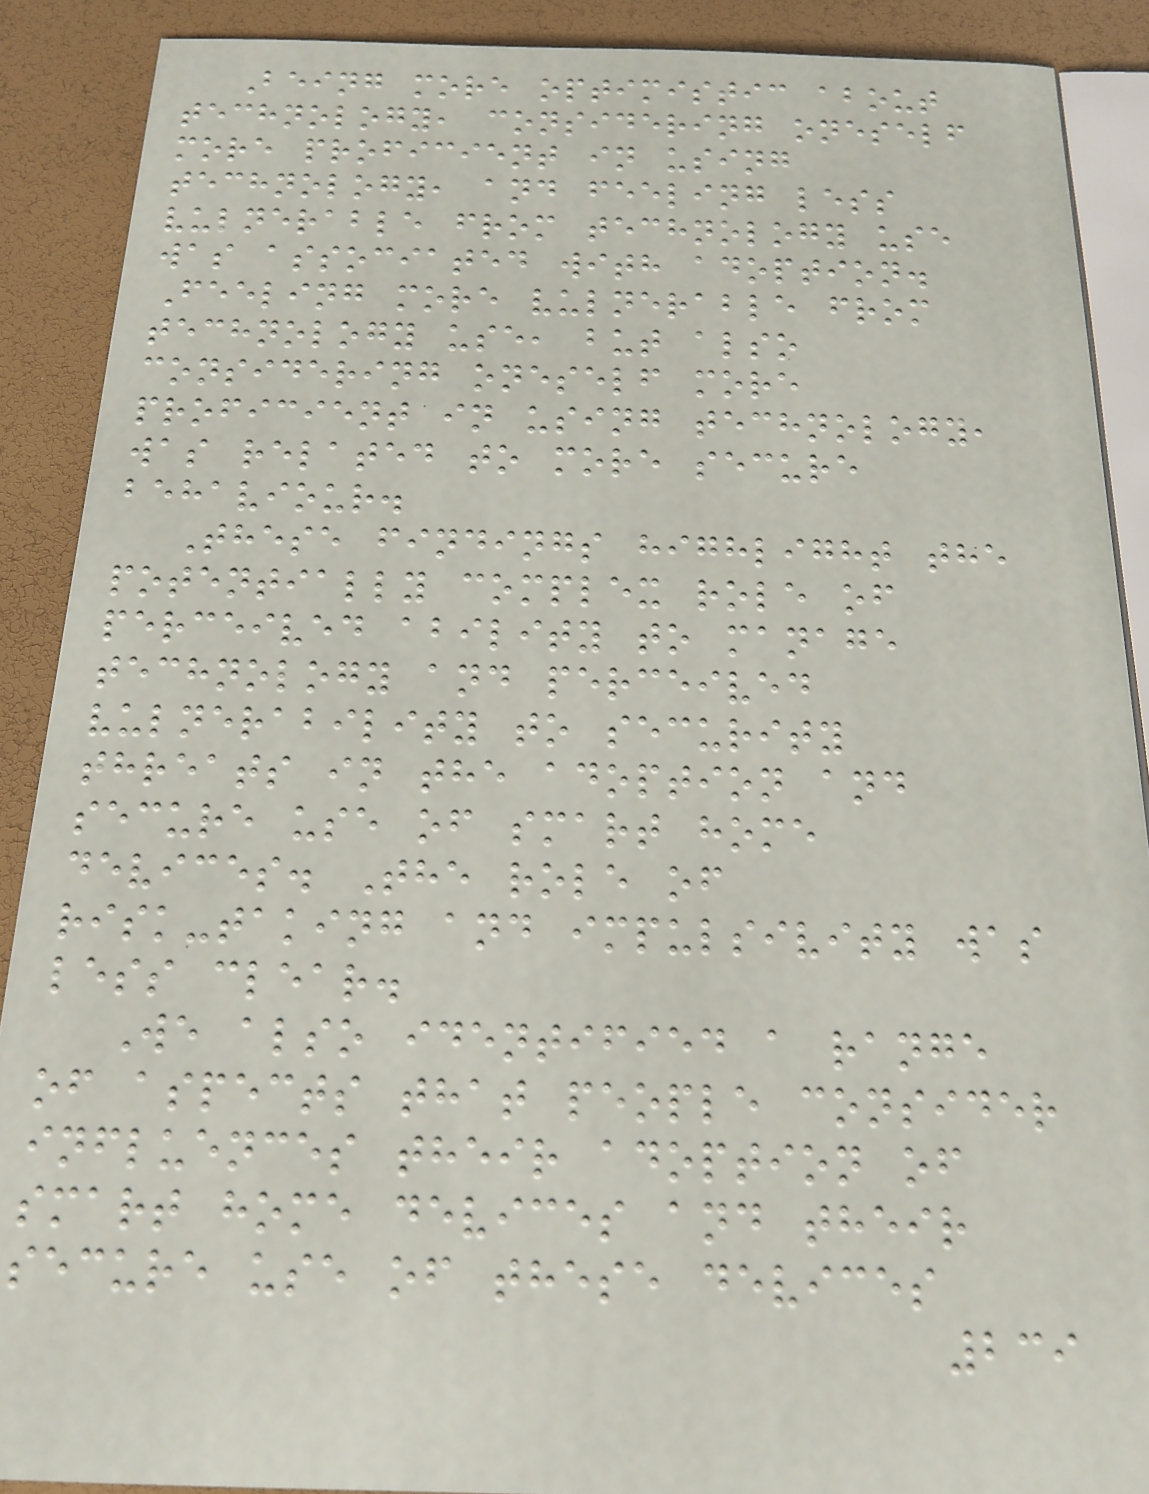Being more optimistic about
technology, considering oneself
more proficient in using
technology, and feeling less
vulnerable from technology use
was associated with adoption.
Feeling more vulnerable from
technology use, but also
considering oneself more
proficient in using technology,
was related to more secure
behaviour.
These findings highlight the
potentially complex role of
perceived ability to manage
technology and perceived
vulnerability to security
threats in the adoption and
secure use of smart home
devices. The role of
risk-taking and impulsivity was
less clear.
We also identified a range
of aspects that people consider
influences their adoption of
smart home devices and their
secure use of these devices
239
